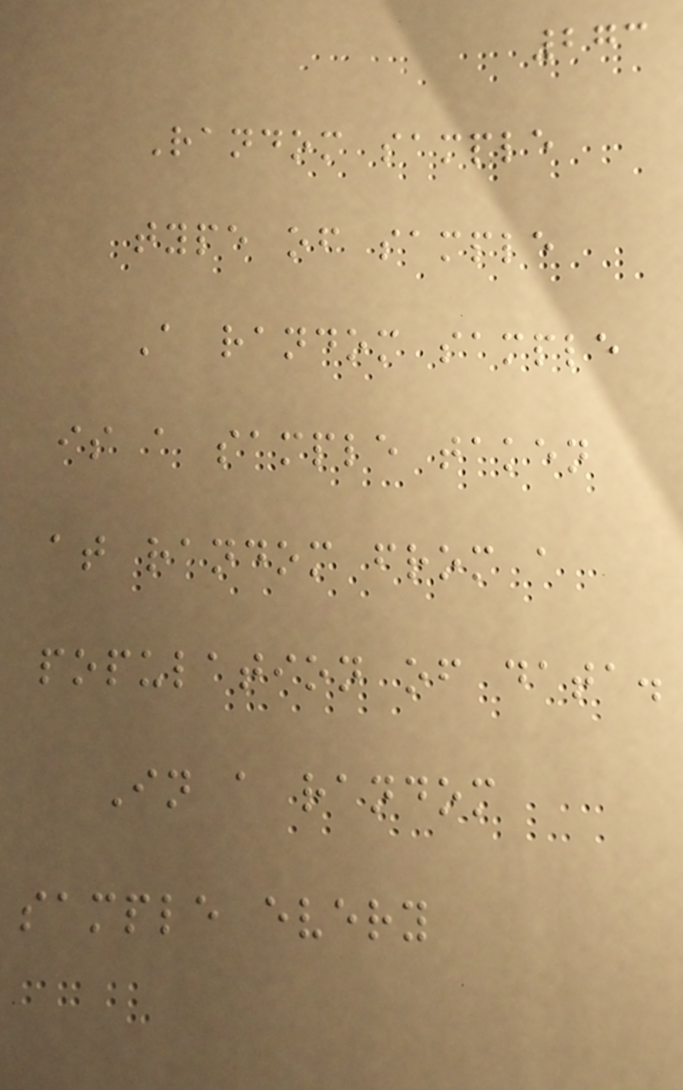273
Random sample
type of sample
A random sample
is a sample taken
at random from a
population of data.
In a random
sample every
